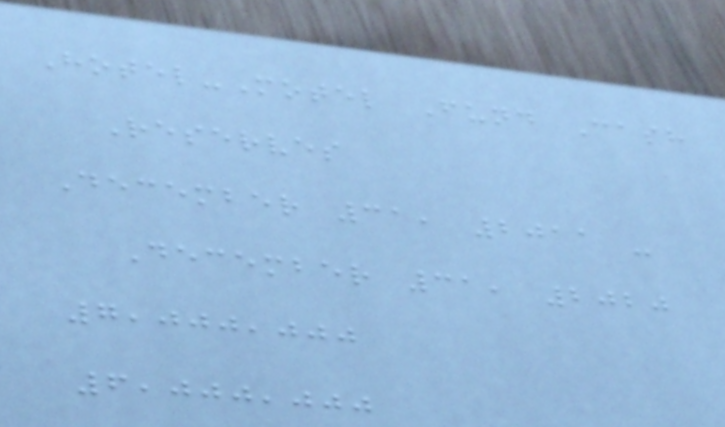Hotel-Motel Fund Cash
Reserves
December 31, 2011 -
December 31, 2020
7,000,000
6,000,000
